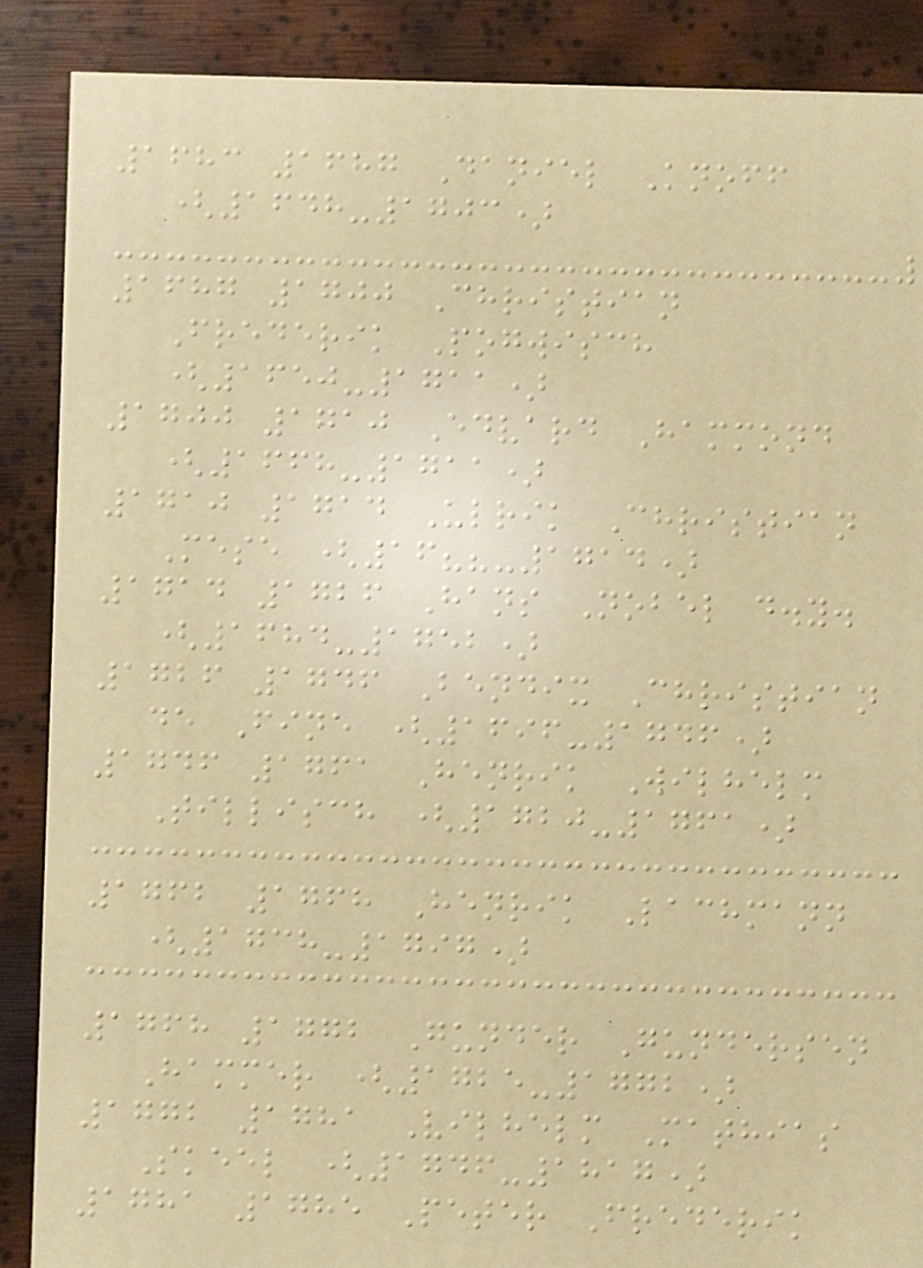1683 1687 Daniel Knoff
(1648-1703)
1687 1700 Christian
Frederik Pogwisch
(1650-1711)
1700 1710 Edvard Hammond
(1668-1711)
1710 1714 Ulrik Christian
Mese (16??-1714)
1714 1726 Hans Nobel d.y.
(1684-1752)
1726 1746 Bendix Christian
de Fine (1696-1746)
1746 1761 Henrik Wilhelm
Tillisch (1720-1761)
1762 1768 Henrik Lachmann
(1738-1797)
1768 1772 Gunder Gundersen
Hammer (1725-1772)
1772 1781 Vilhelm Mathias
Skeel (1746-1817)
1781 1785 Peter Frederik
